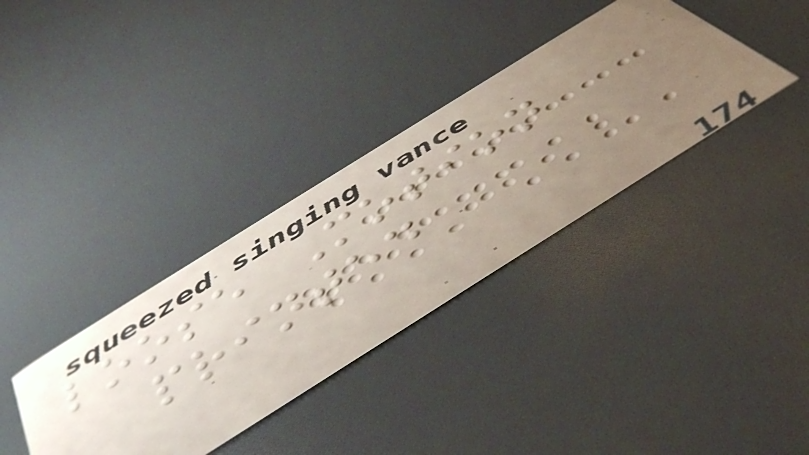loose Motion
printed
